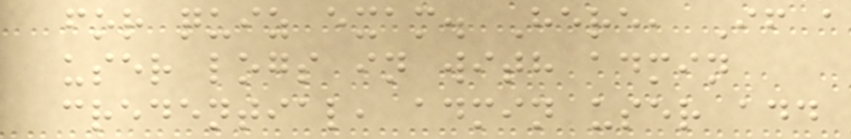for quiz exam. Here, If a
user logs in with admin
credential, admin user add
